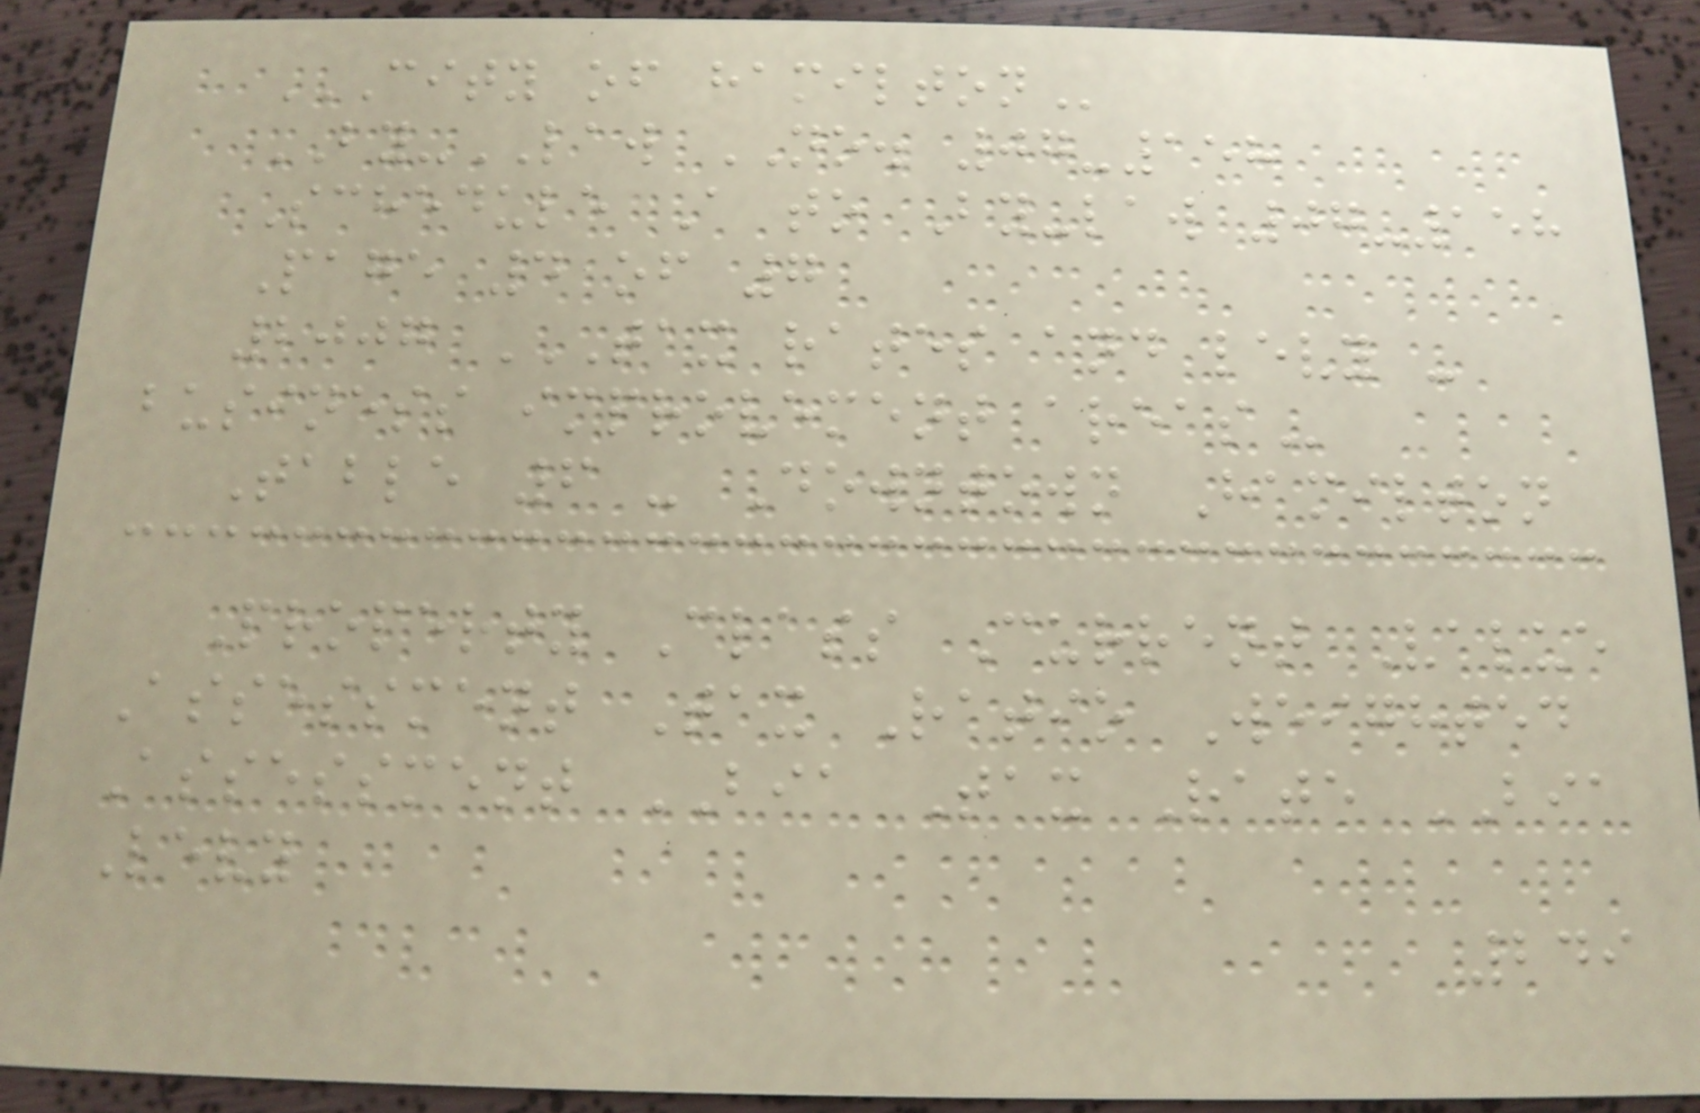CITY OF HAMILTON
BY-LAW NO. 07-158
Schedule A to By-law 07-158
Page 4 of 7
2007 TAX RATES AND LEVY -
BUSINESS IMPROVEMENT AREAS
Table 6 - Downtown Hamilton
Property Class Current Value
Assessment Tax Ratio Weighted
Assessment BIA Tax Rate BIA
Levy
249
